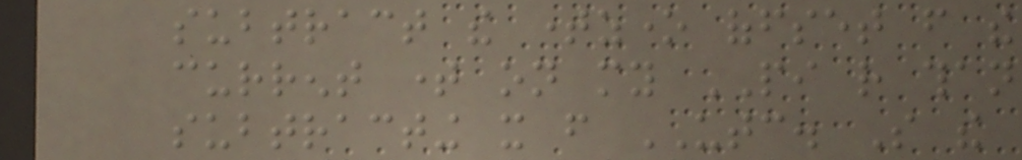subtract the timezone offset from the
current time on my PI rather than
subtracting it from UTC. So the
